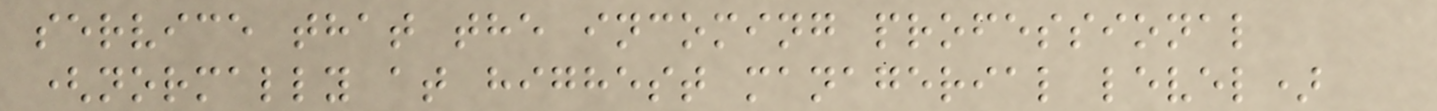service that the incoming professional
(normally at highest managerial level)
